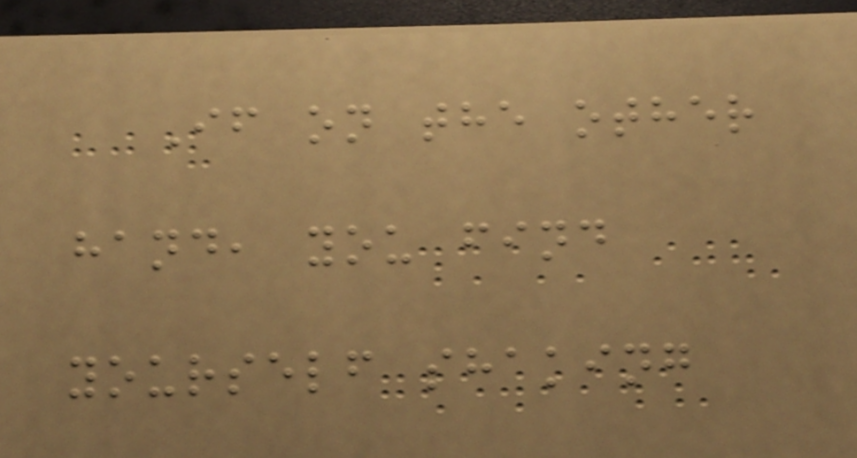If on the other
hand, you find
yourself shaking
